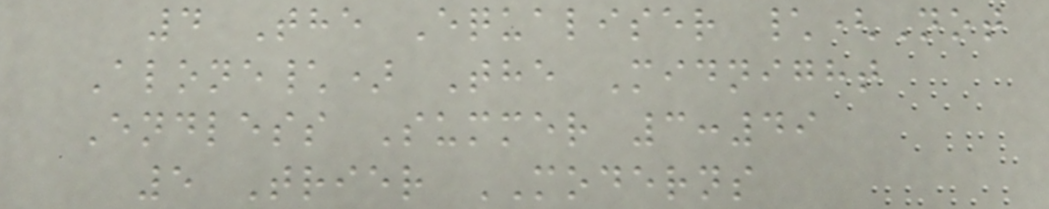4 The Equaliser \(Not
Alone\) The Midnight
Endless Summer 3:49
5 Trier MODERNS
